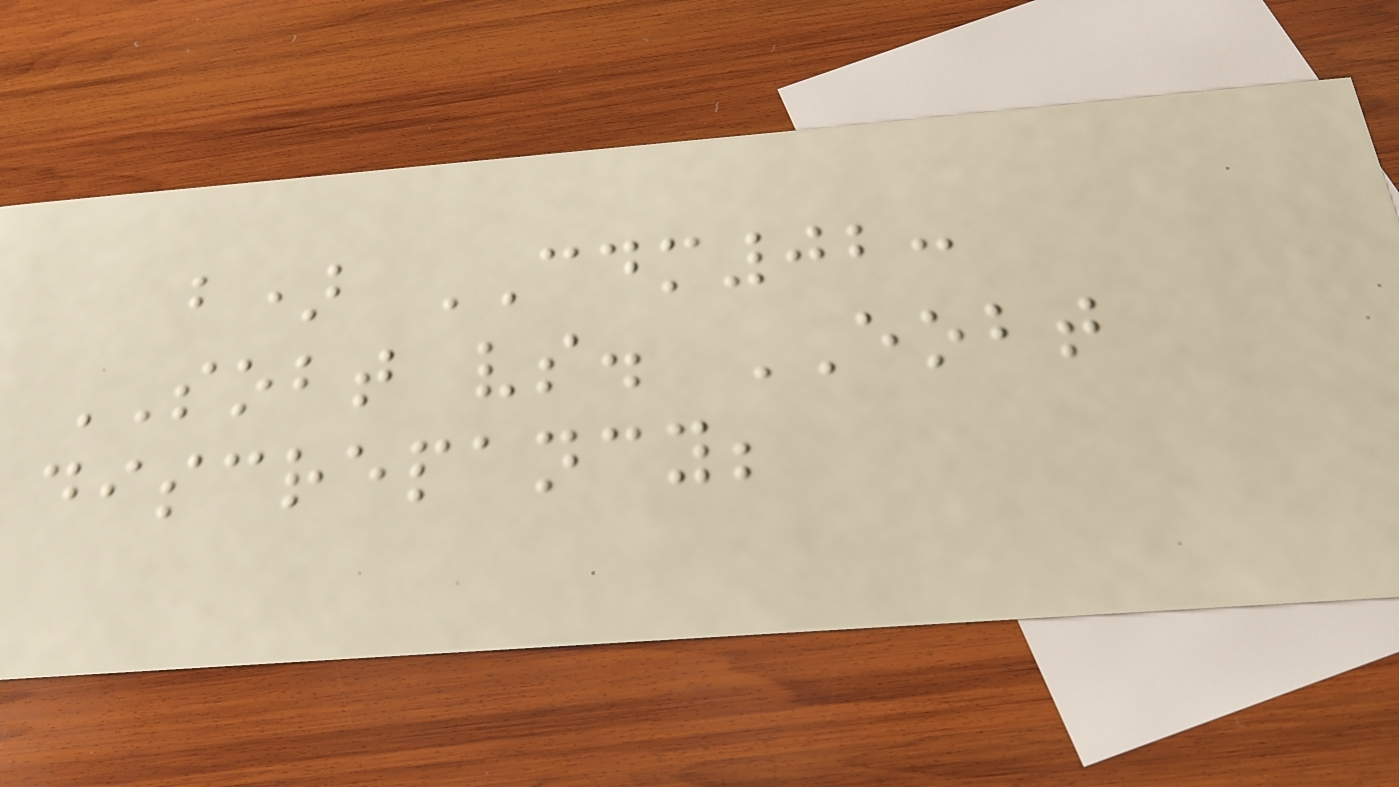b) CDM02:
SOBT vs. EOBT
discrepancy;
